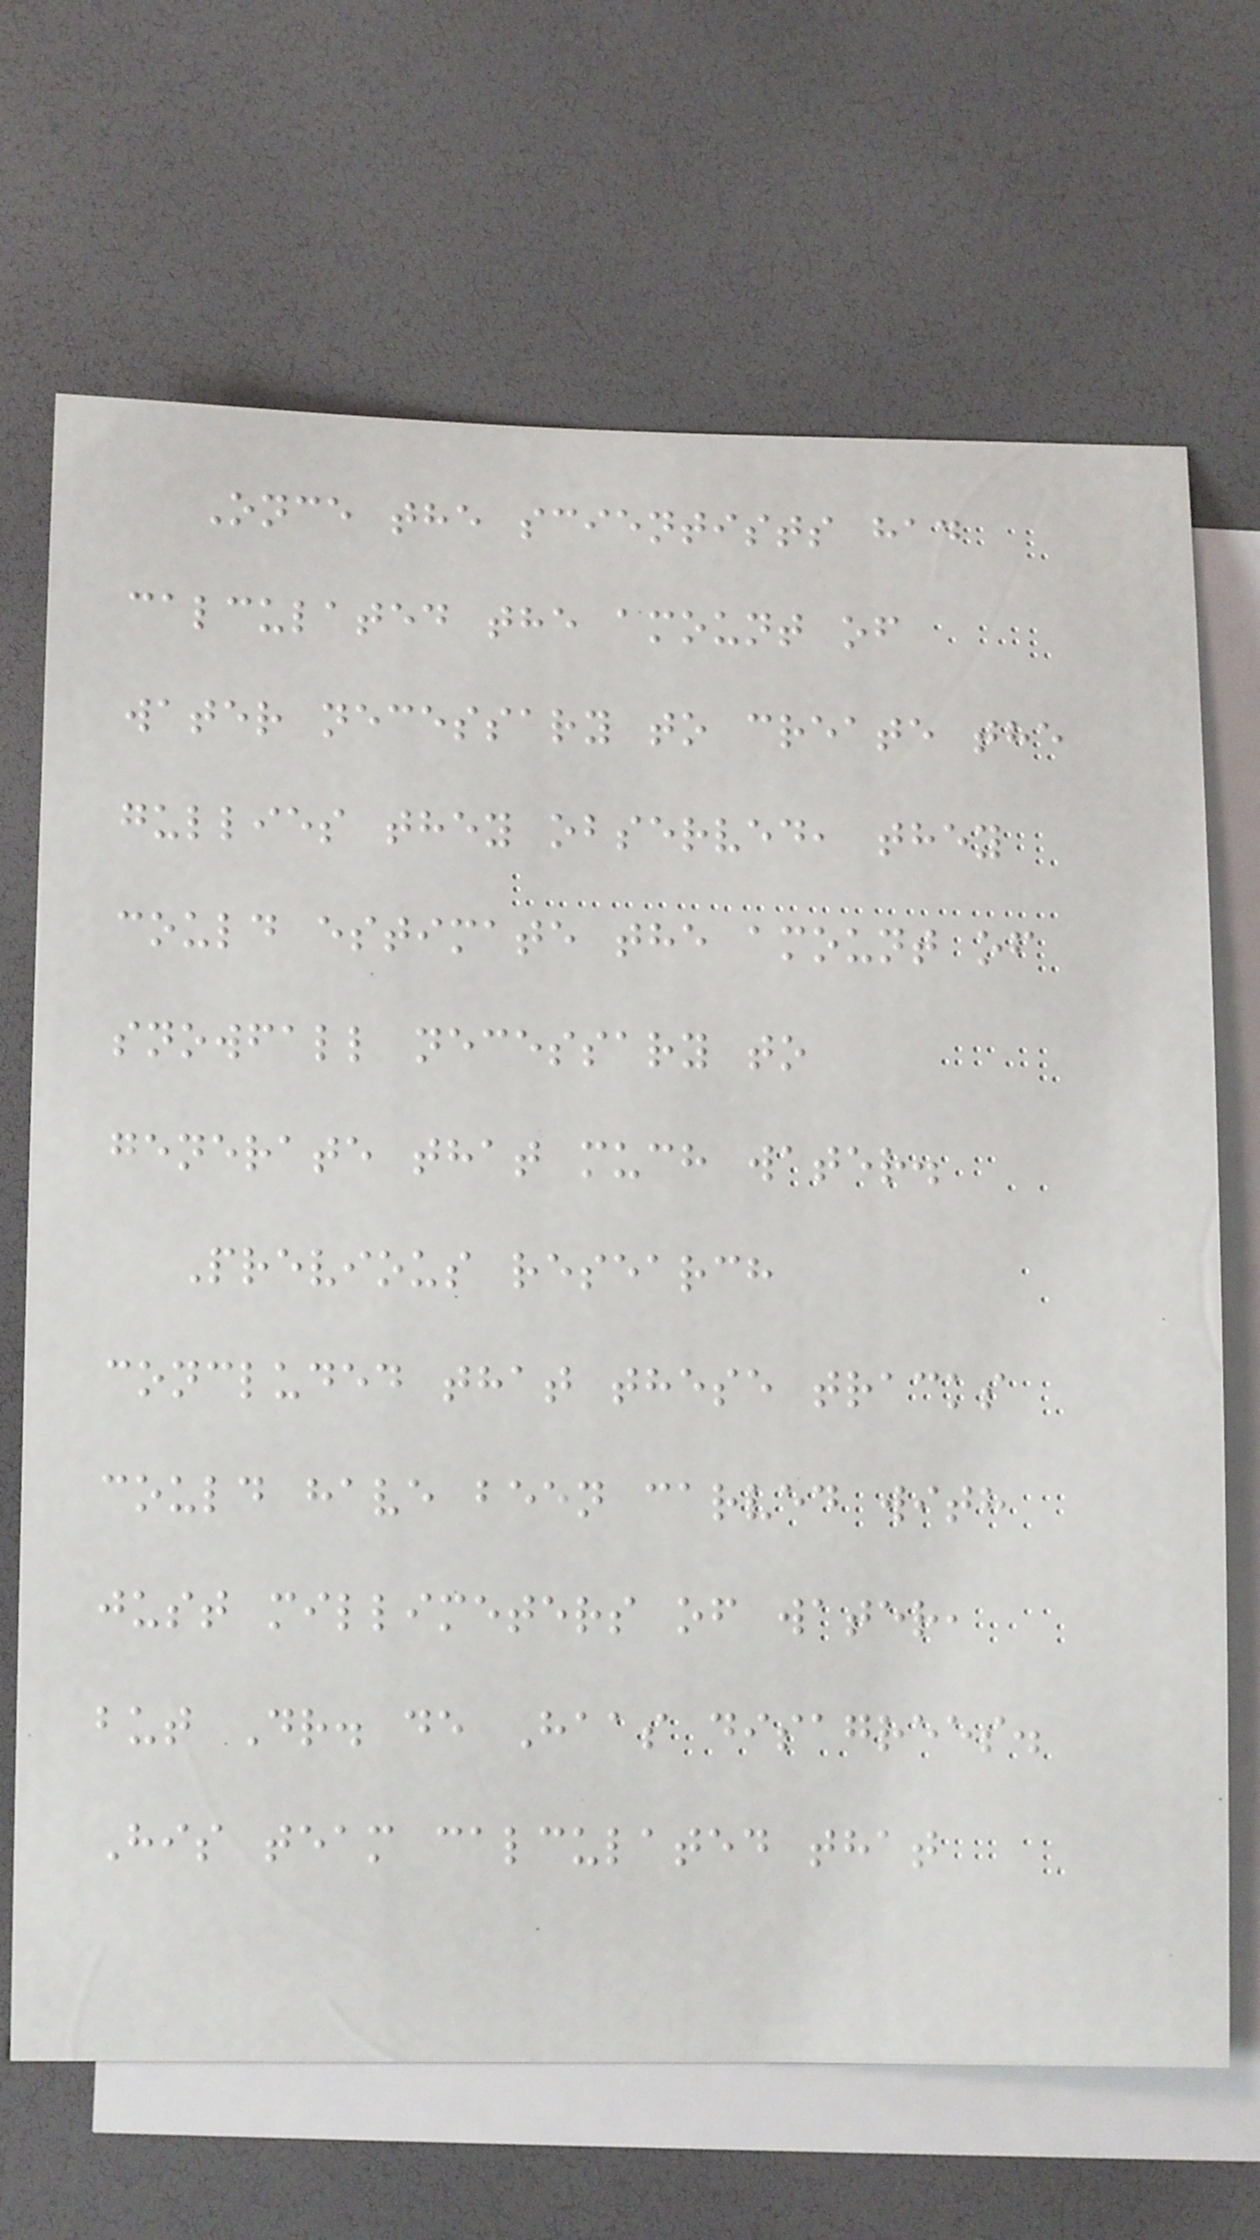Once the scientists had
calculated the amount of
water necessary to create the
gullies they observed, they
could estimate the amount of
snowfall necessary to
generate that much water.
Previous research
concluded that these tracks
could have been carved with
just millimeters of water,
but Dr. de Haas disagrees.
His team calculated that
